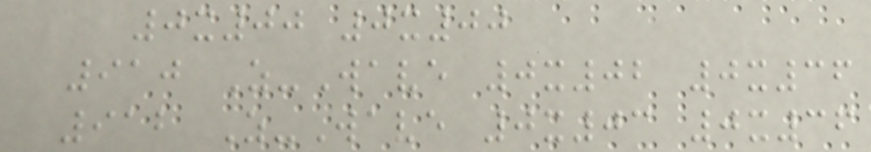0x00 0x00
910 Z-Wave 0x02 0x36
912 Z-Wave 0x03 0x36
